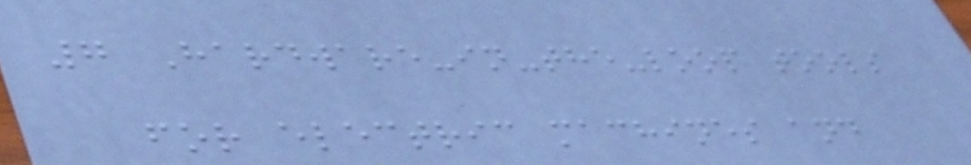7 Hardware-in-the-loop tools
for electric machines and
